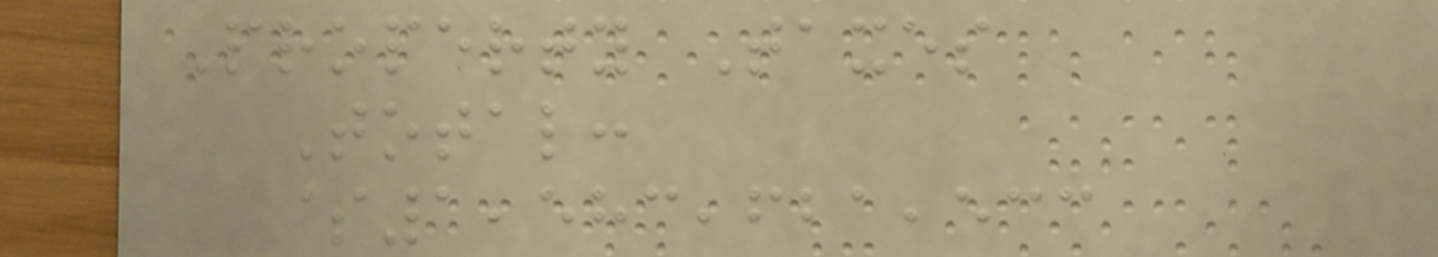Property Taxes
Total:
$1,583,621,533
